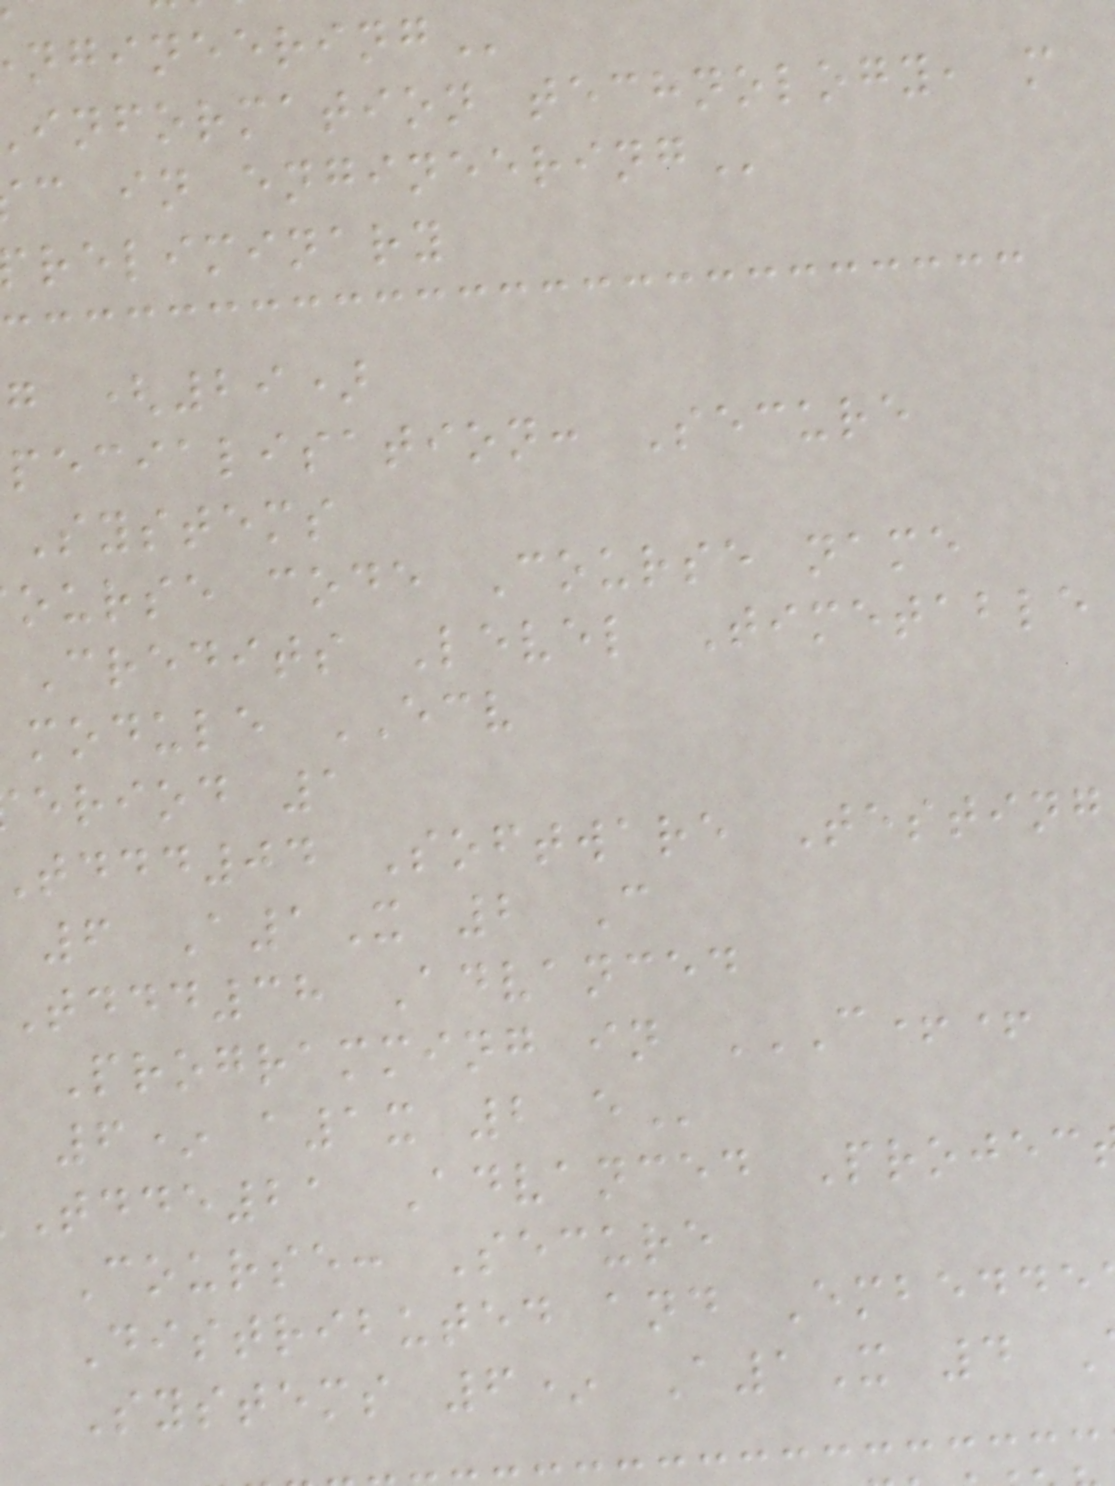information technology, m
reliminary
g (29)
pecialisation: Secure
Systems
ourse code Course name
Credits Level Timetable
module ECV
eriod 1
tddd04 Software Testing
6 A1X 2 C
tddd38 Advanced
Programming in C++
6* a1x 2
tdde21 Advanced Projec
Course: Secure
Distributed and Embedde
Systems 6* A1X 4
